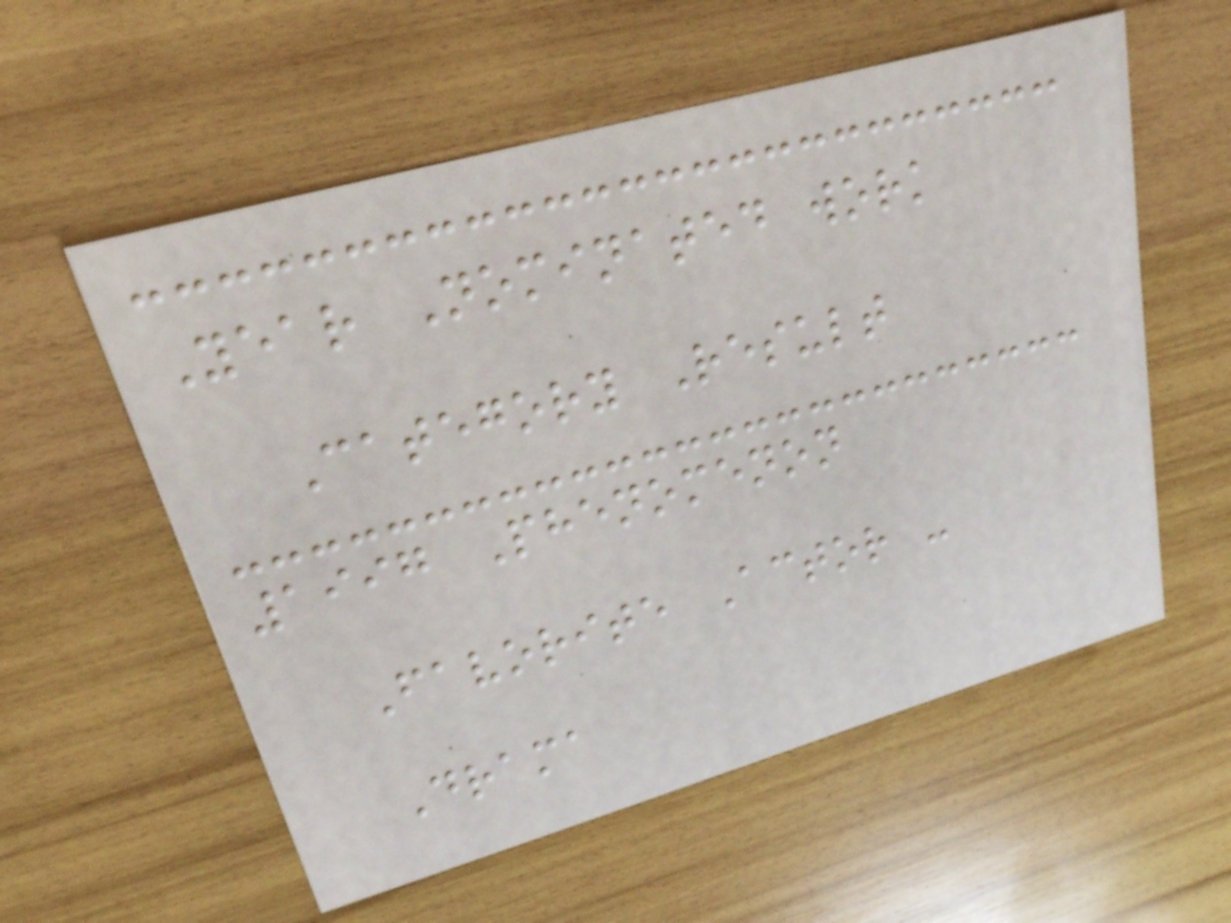Year Nominated work
Category Result
1997 Phenomenon
Favorite Actor -
Drama
